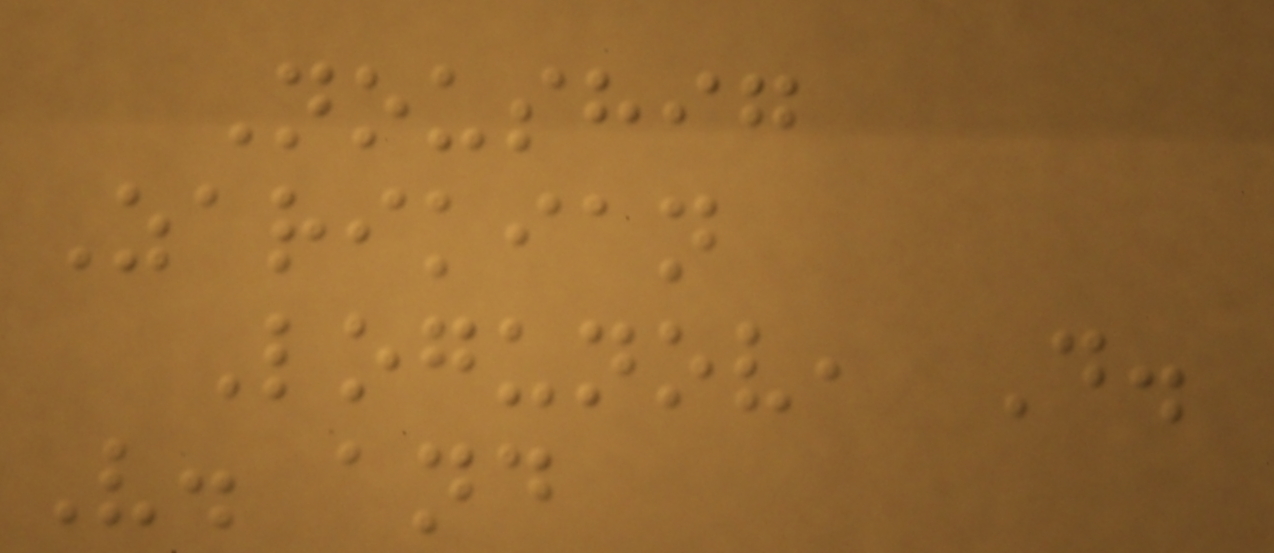Noushig
Zarikian
Logunov, D.
V. and
